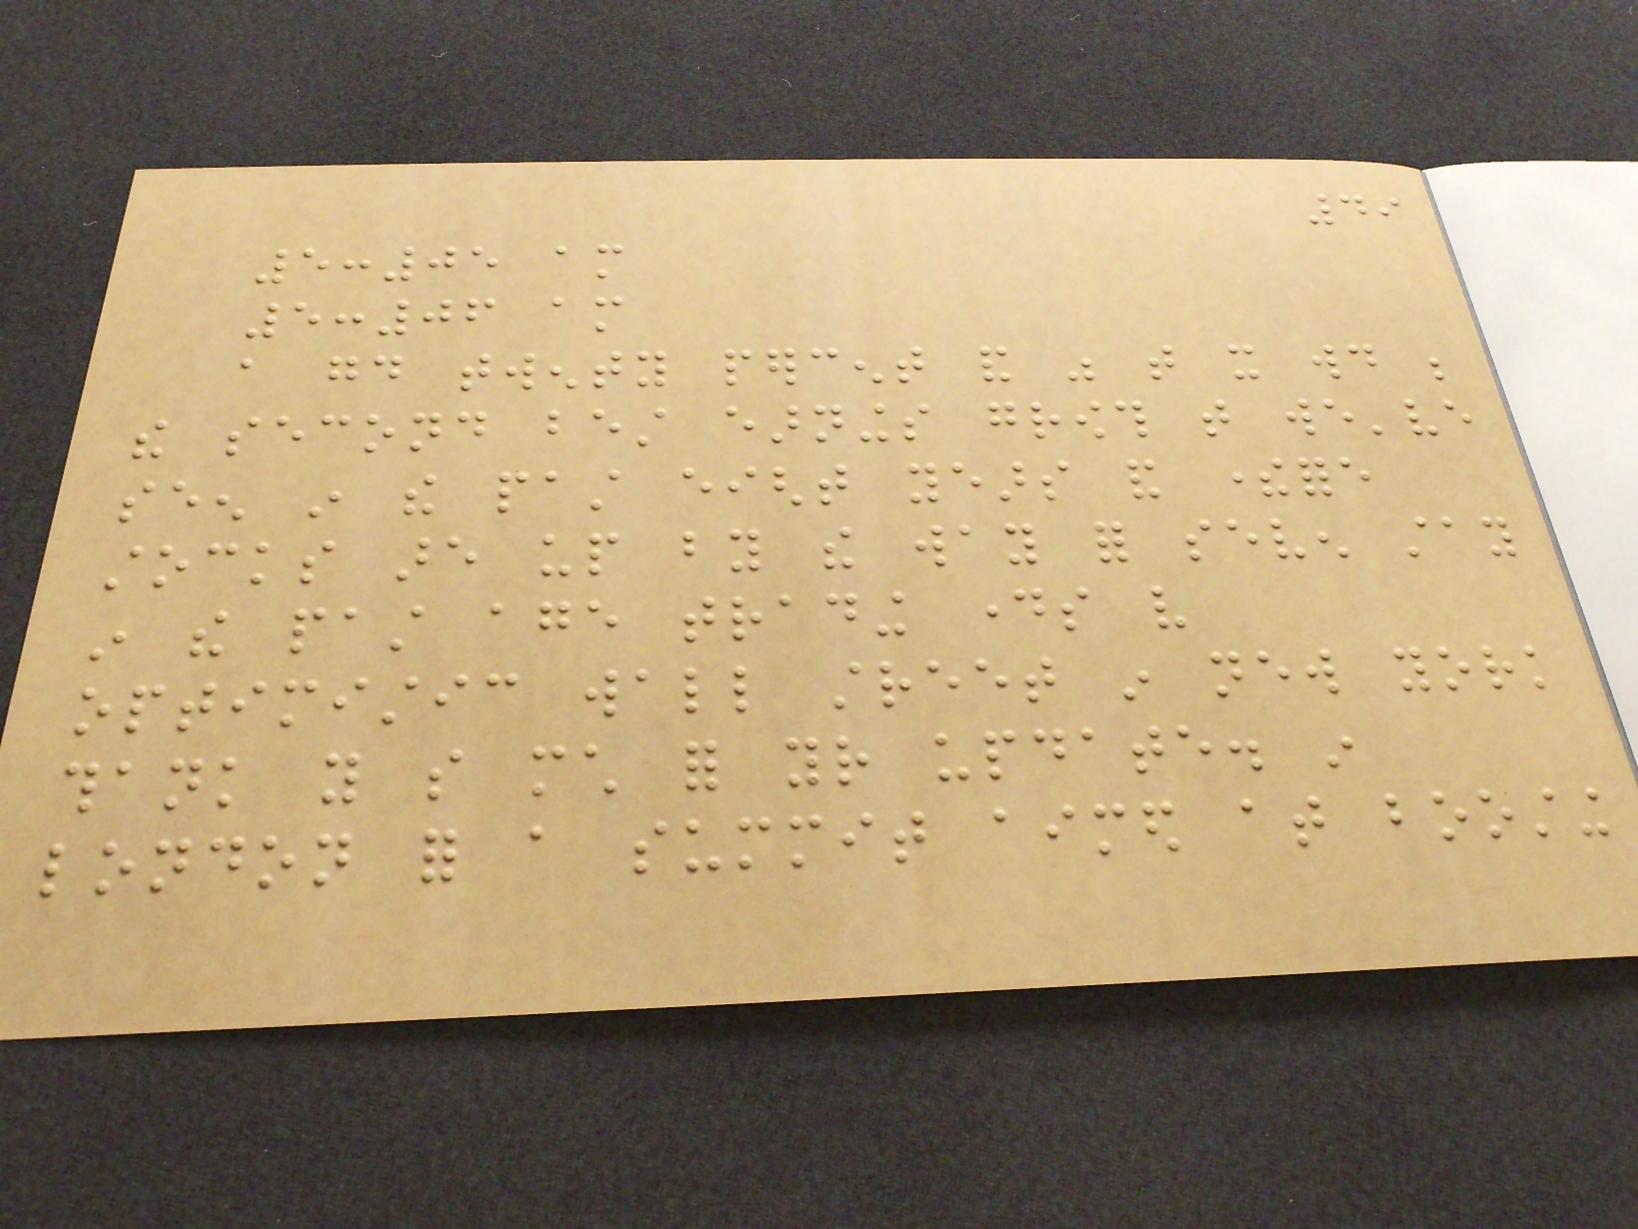49
5:05 am
5:06 am
a good twenty percent and was that it would be
the second best earnings growth that we've
seen in the past eight years and therefore
stocks are up by the way for seven stay
in the past age trading days very
optimistic wall street in new york
thank you so much for your update. in
london for a summit aimed at boosting
